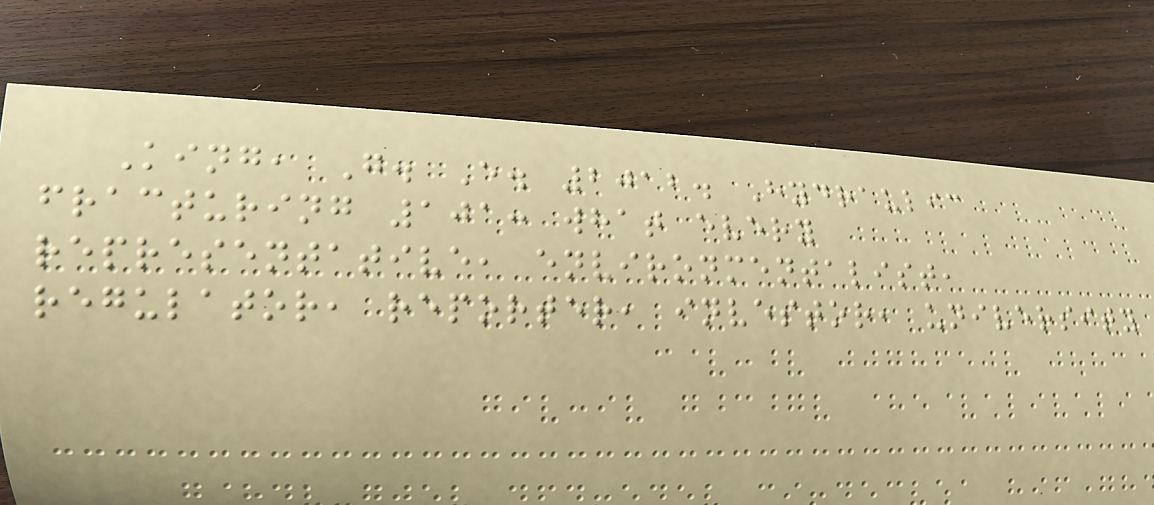King, G. E. 2012. Hydraulic
fracturing 101: what every
representative, environmentalist,
regulator, reporter, investor, university
